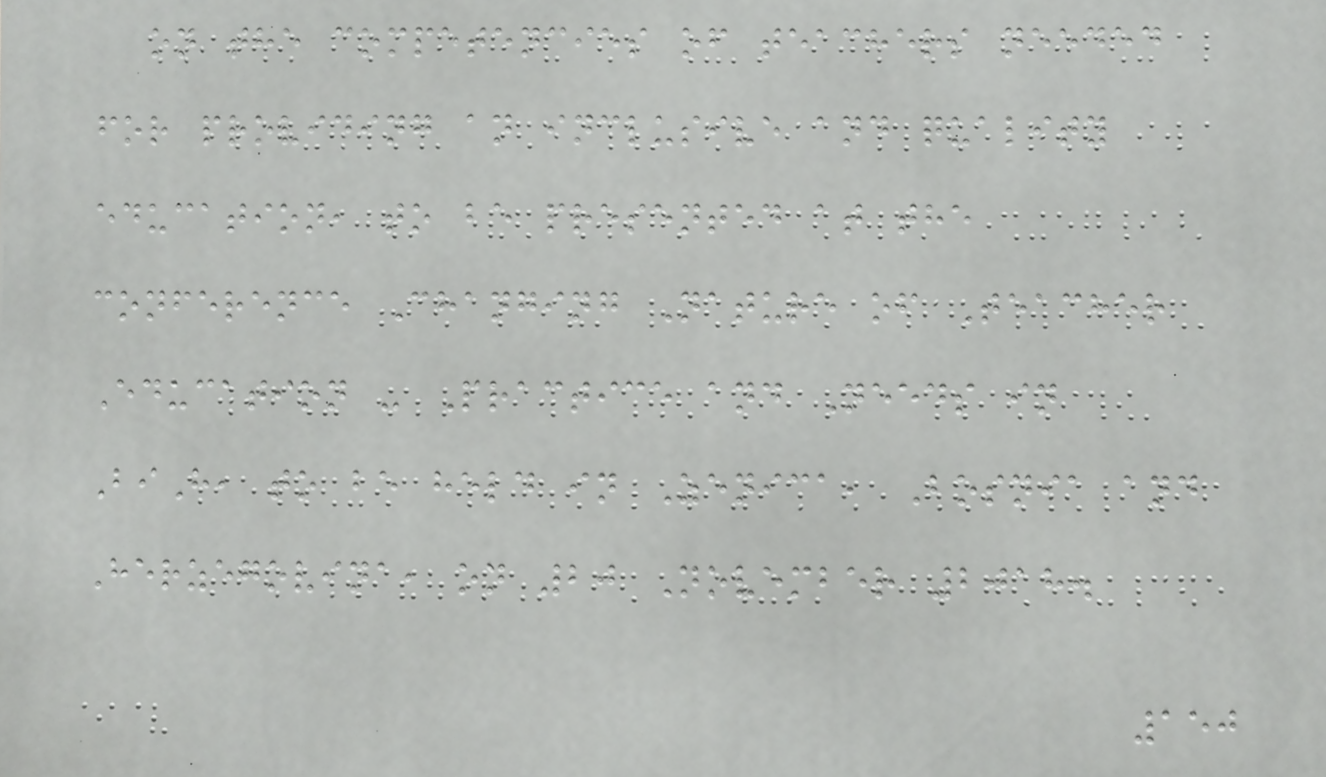on the competencies of teachers needed
for providing an inclusive and quality
education, to be presented at the
conference Changing Nature of Teacher
Education - Practice and Needs in
BiH, to be held in Zenica, Bosnia and
Herzegovina, on 20 November 2018.
150
